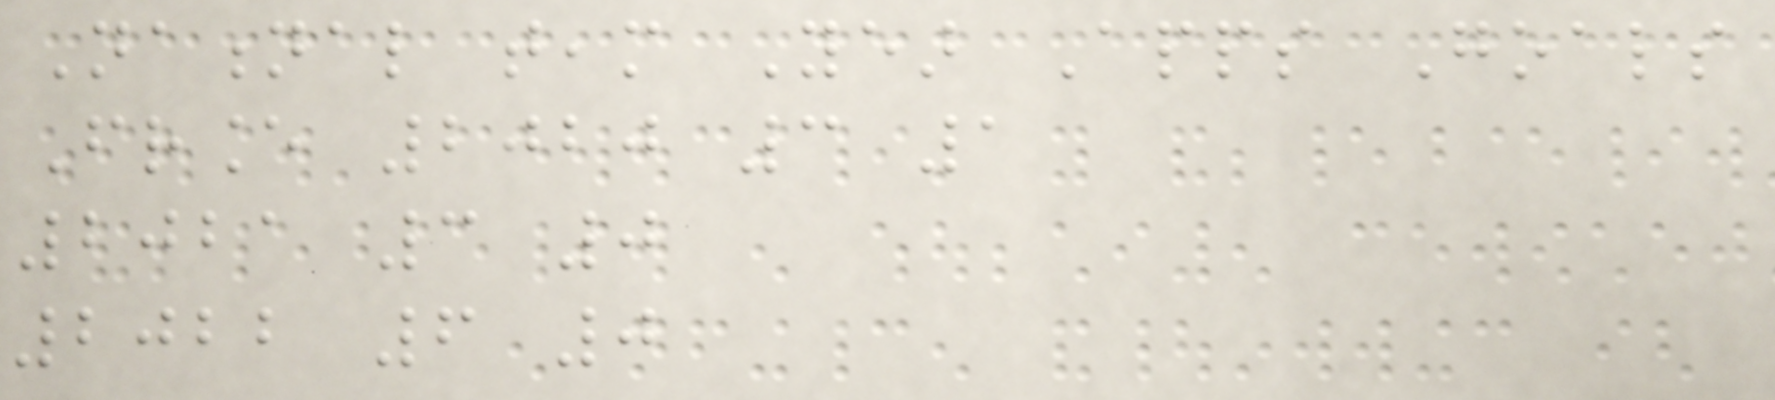National team Year Apps Goals
France 2020 3 1
2021 3 0
2022 6 0
